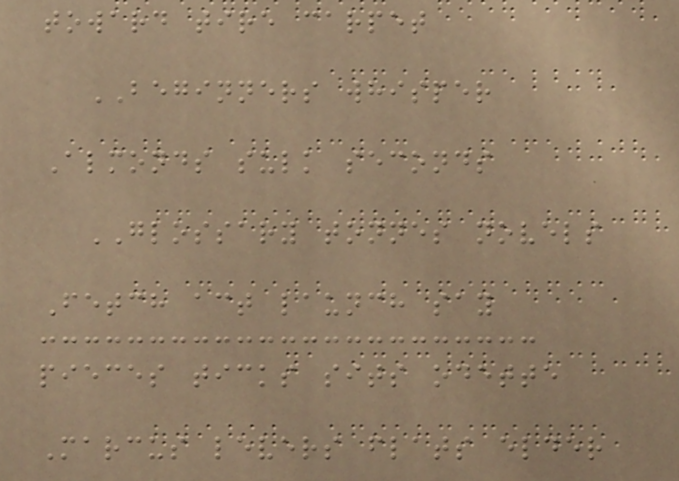toward tire carpet
BEGINNERS whisper
Almonds sulk seconds
GLOSSARY tonnes novels
Fetch act launch say
pieces ticks sits odette
Marcus levers flats elder
